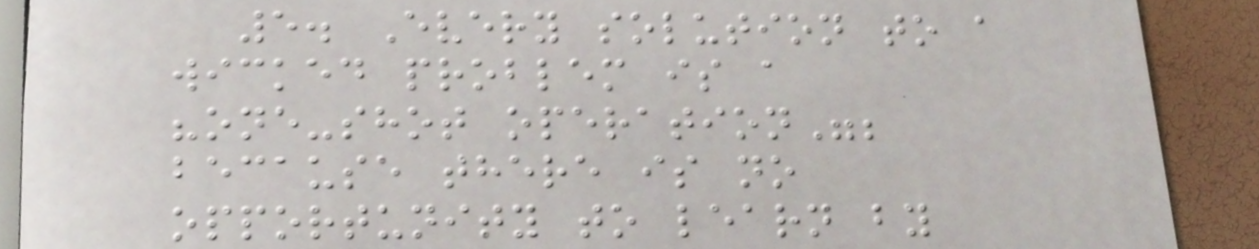5. Every solution to a
wicked problem is a
"one-shot operation";
because there is no
opportunity to learn by
